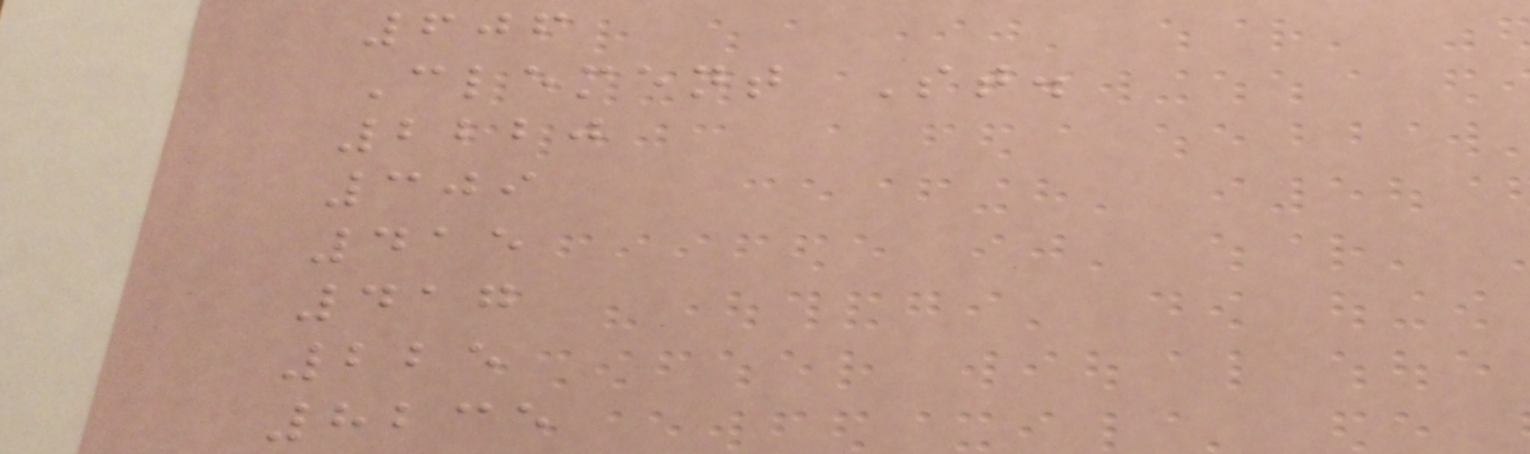606
Clement St.
2220
309
415
417
225
8235
